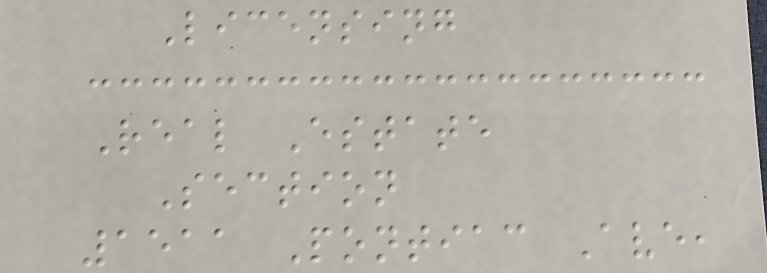Licensing
Real Estate
Section
1511 Pontiac Ave,
